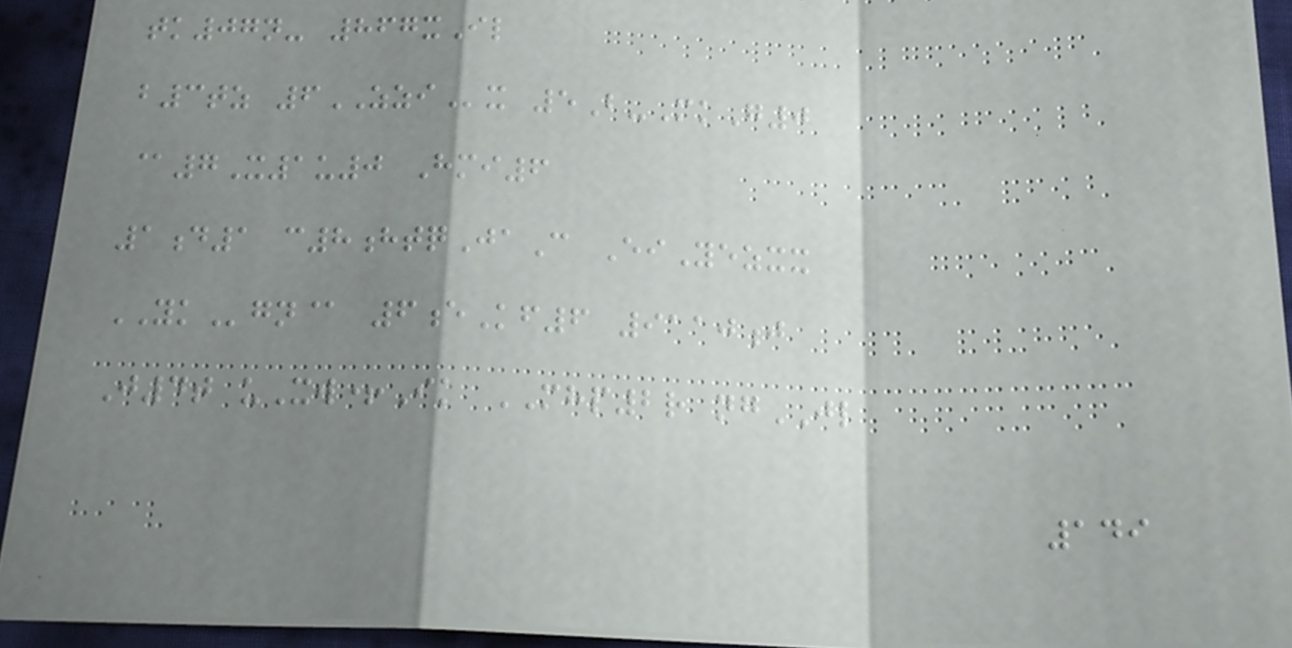tk07n- 867xIl
b3tz 6ZZIx 5B-MkG0
@7X1u0 Hmi6
1d1 c8htqJaC EiYezxx
YKgn@ 6eKf6 9110j
J4t uXw+Ik MHP2r ngJL
149
